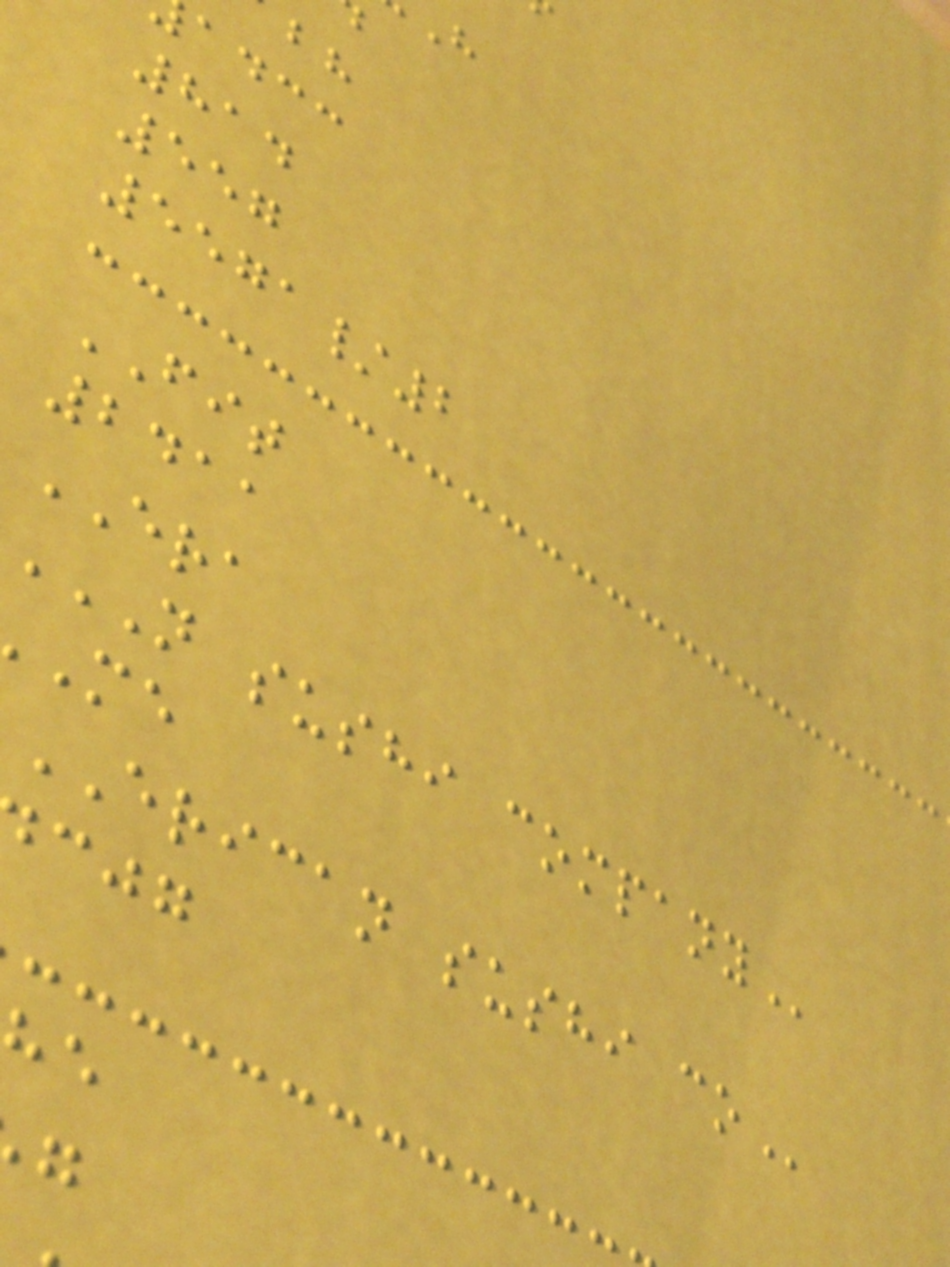adcc
814
557
5571/2
FIT
2411
ERA
N SUSHI COMPANY
ERICAN sushi
